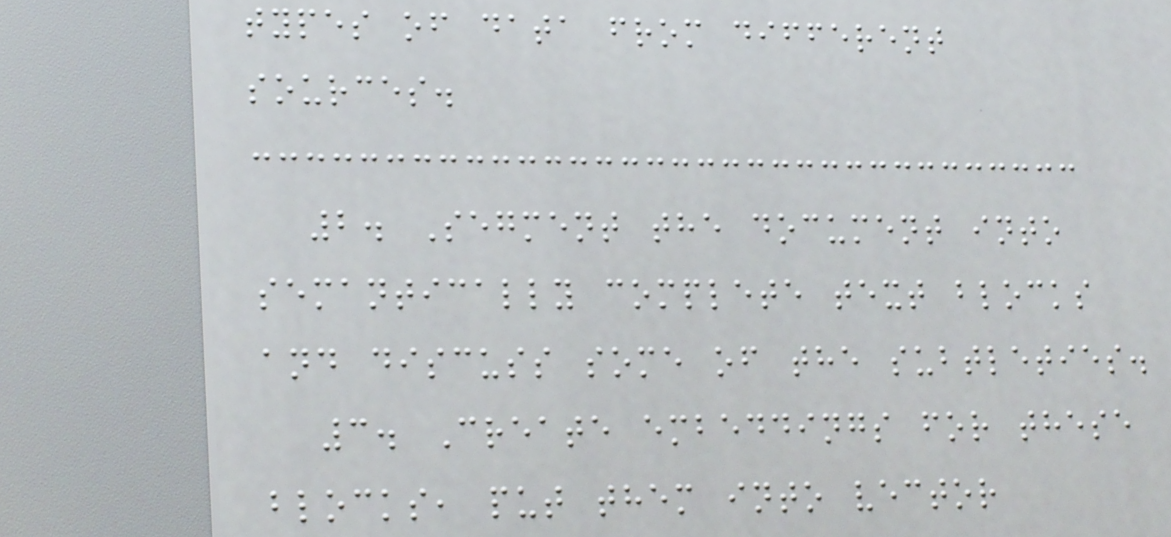types of data from different
sources.
2. Segment the document into
semantically complete text blocks
and discuss some of the subtleties.
3. Create embeddings for these
blocks, put them into vector
